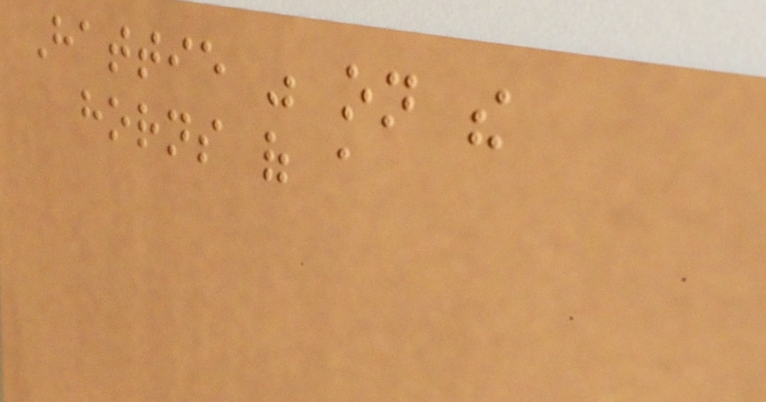Hattie was on the
horns of a
